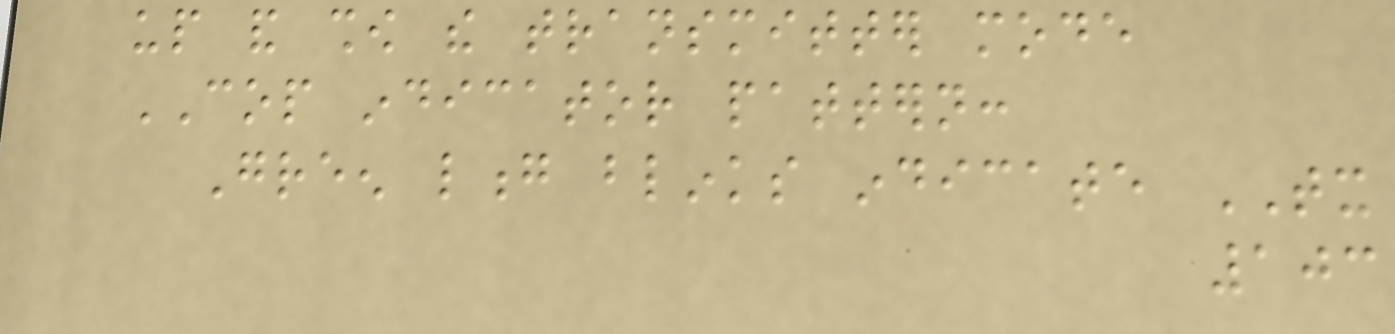up and show the transmitter mode
COP indicator pattern:
Green long blinks indicate TX
103
